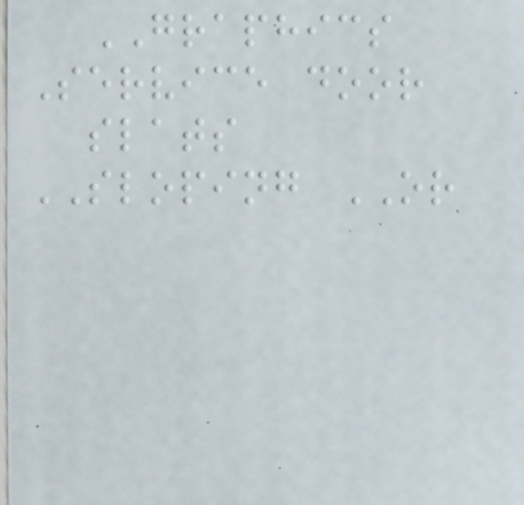GRAPHICS
Service door
slats
SLOPING OR
